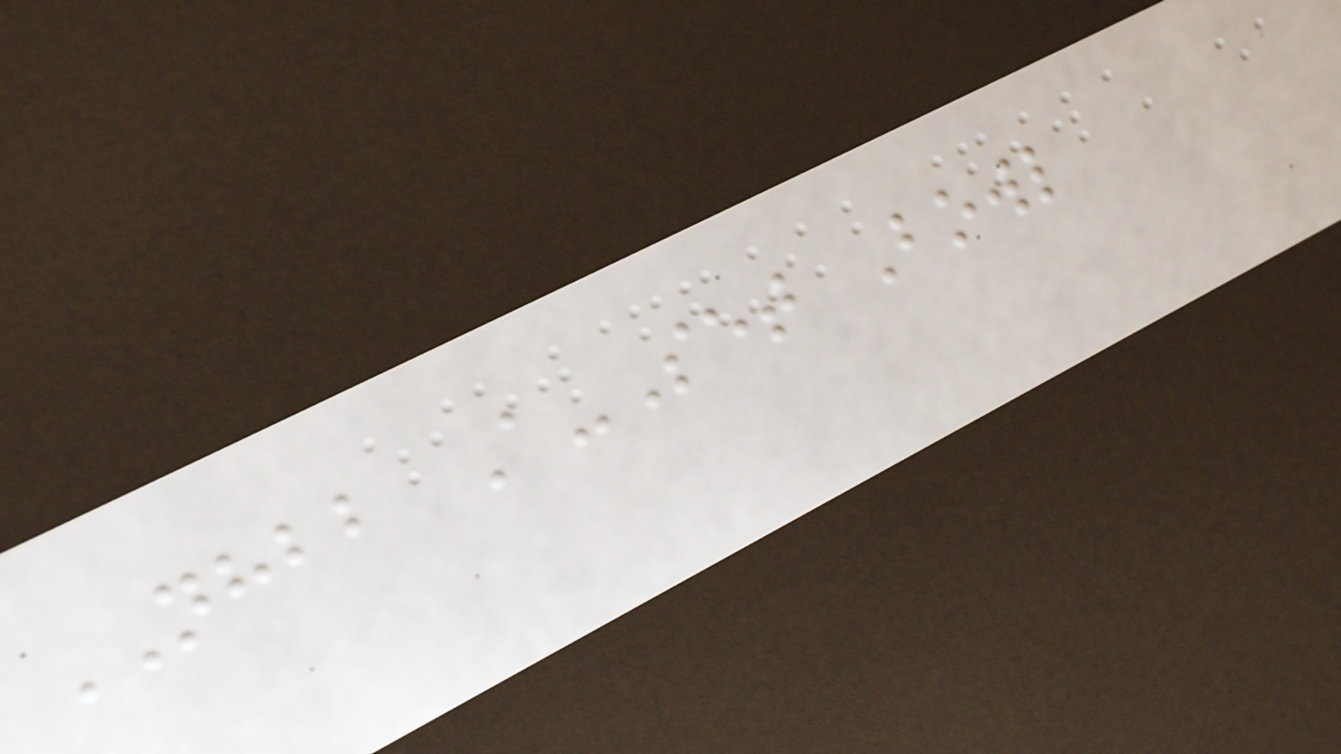NHBB A-Set Bowl
